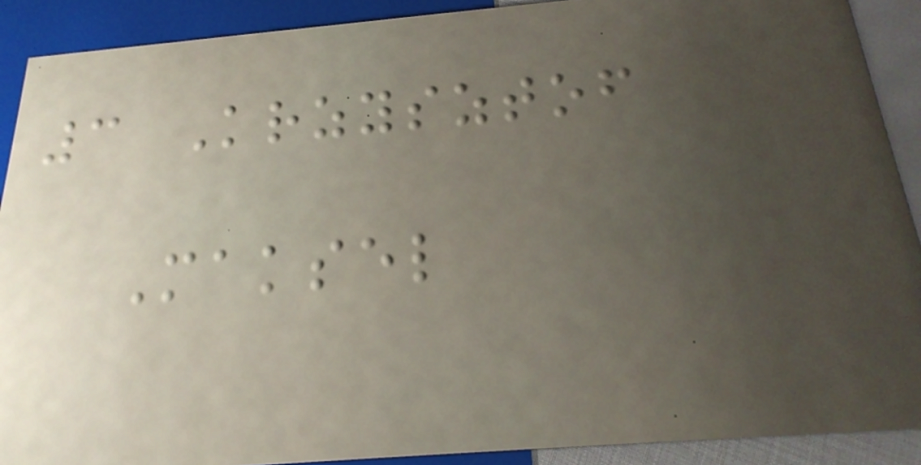3 Krzysztof
Maksel
